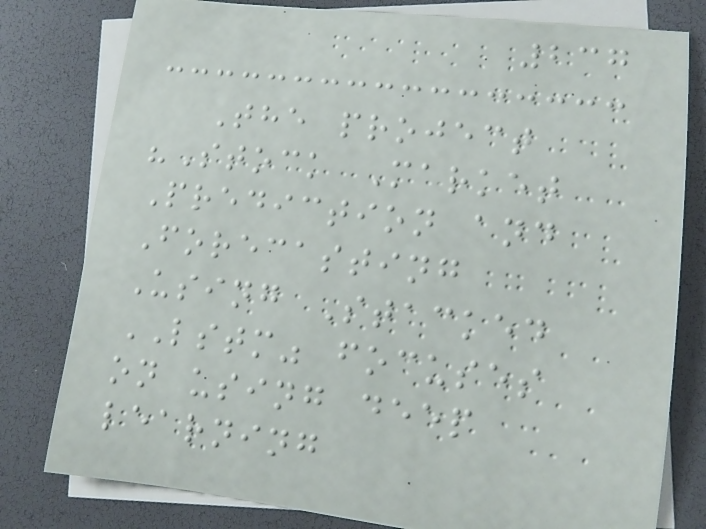237
The project
"Stock Market
Prediction and
Forecasting
Using Stacked
LSTM" focuses
on using deep
learning
